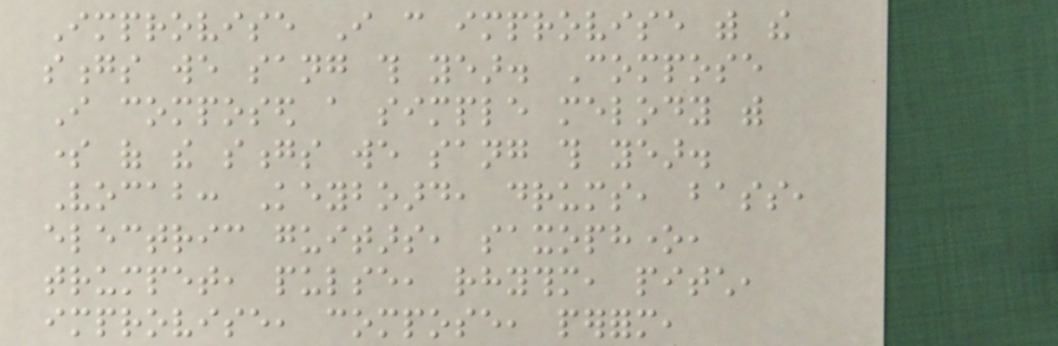Improvise I can improvise with the
songs we sang this year. Compose
I composed a simple melody with
some of the songs we sang this year.
Vocab: Keyboard, drums, bass,
electric guitars, saxophone,
trumpet, pulse, rhythm, pitch,
improvise, compose, perform,
